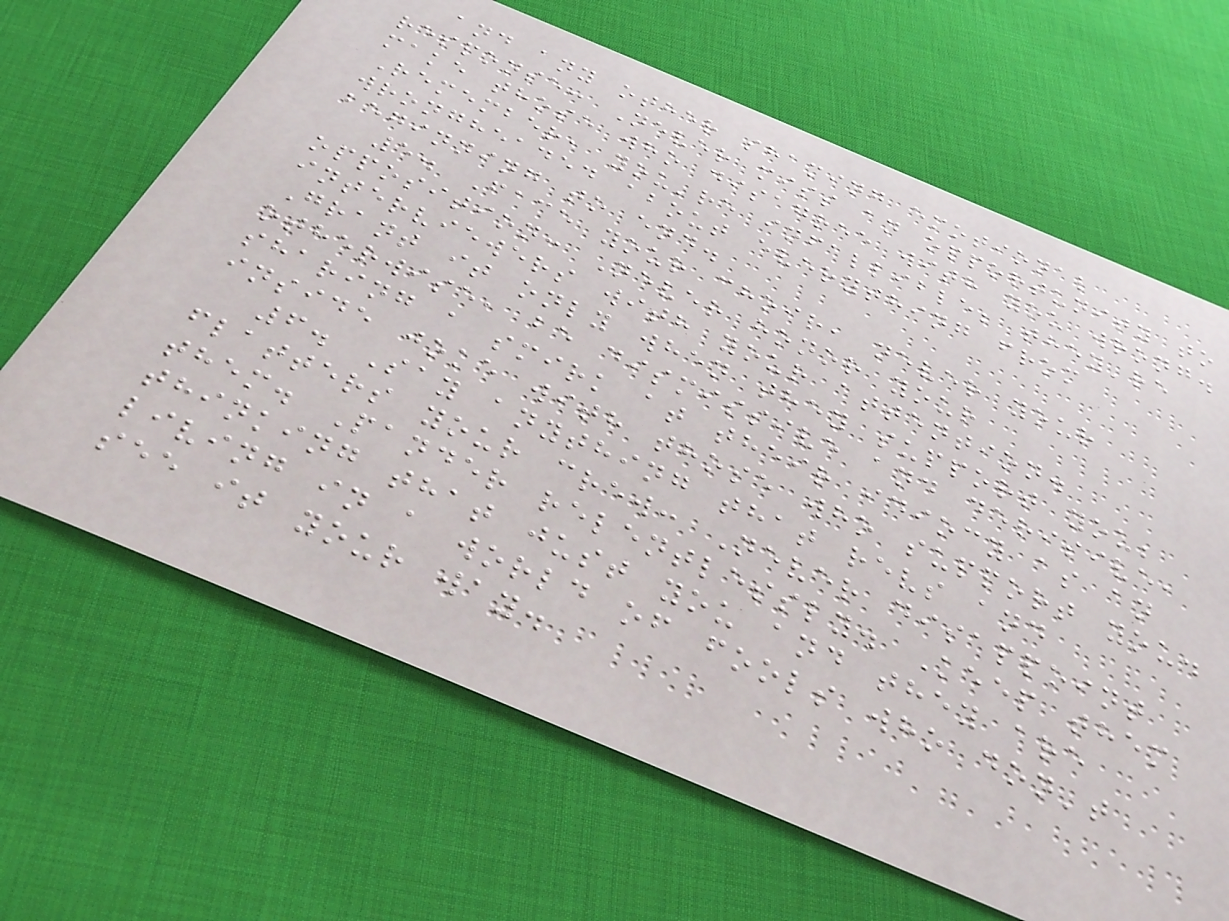and any other shaming emotional
response: Never miss an opportunity to
make those who disagree with you wrong.
Remember, you're infallible; they're
wrongheaded about everything from
beginning to end.
5. Face your choir, never your
opposition: Never honor your
interviewers with your attention.
Grant it only when they support you;
otherwise, be dismissive and derisive,
sharing a smirk at their idiocy as an
inside joke with those who support you.
6. Say anything that revs and
flatters your crew: Never disappoint
them. Pander relentlessly. Keep them
thinking that just you and they are
living in a world of fools who don't
see it your way.
